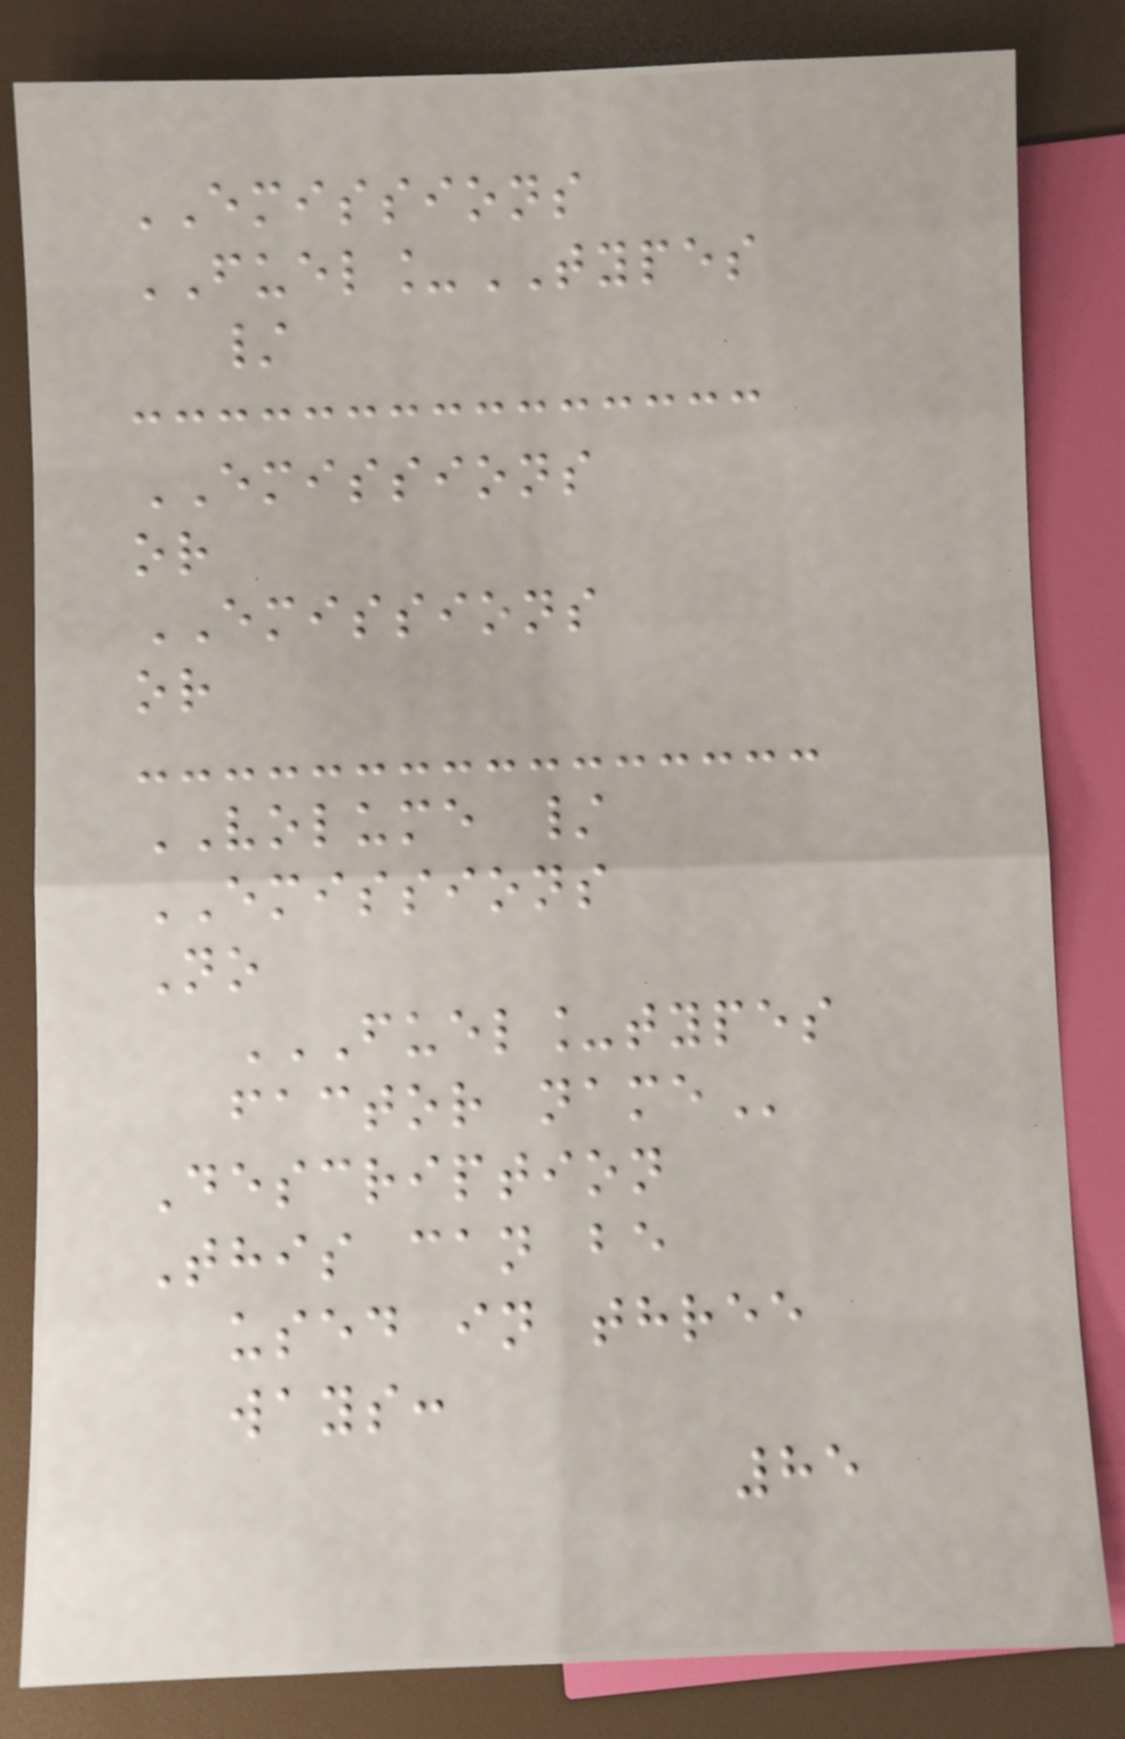EMISSIONS
FUEL_TYPES
/
EMISSIONS
or
EMISSIONS
or
VOLUME /
EMISSIONS
No
FUEL_TYPES
FACTOR NAME
Description
This can be
used in three
ways:
85
